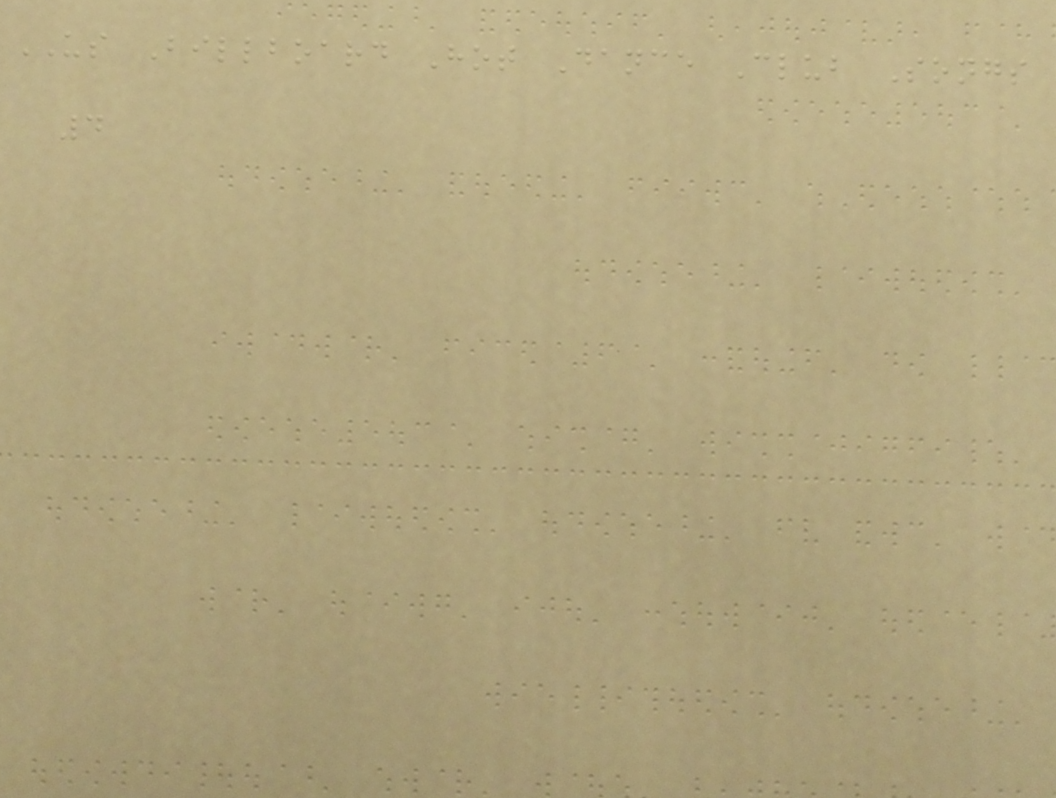US Billboard Hot Dance Club Songs
4
